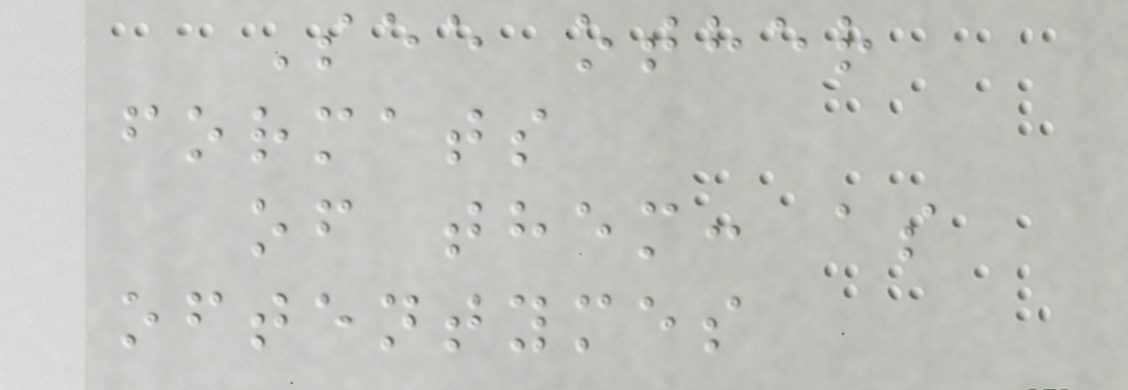See other
formats
of them: as
oftentymes
